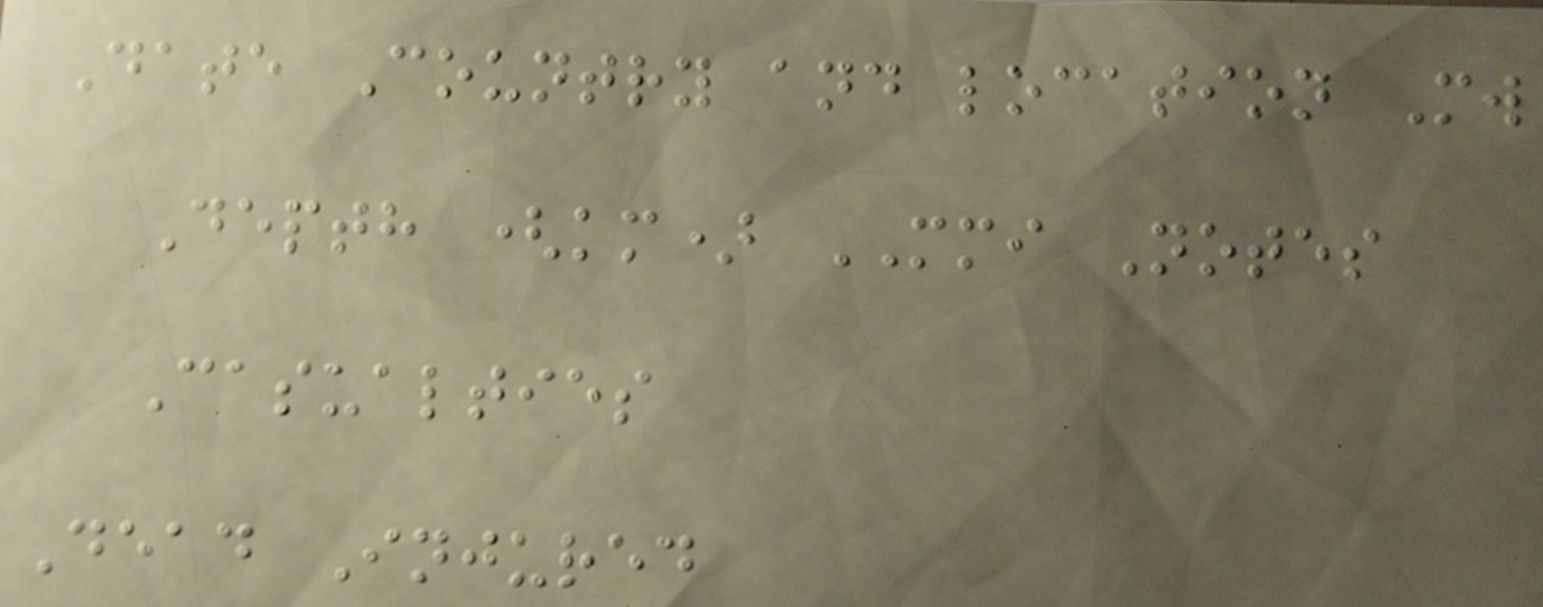Date Country and location Mw
Depth (km) MMI Notes
Casualties
Dead Injured
